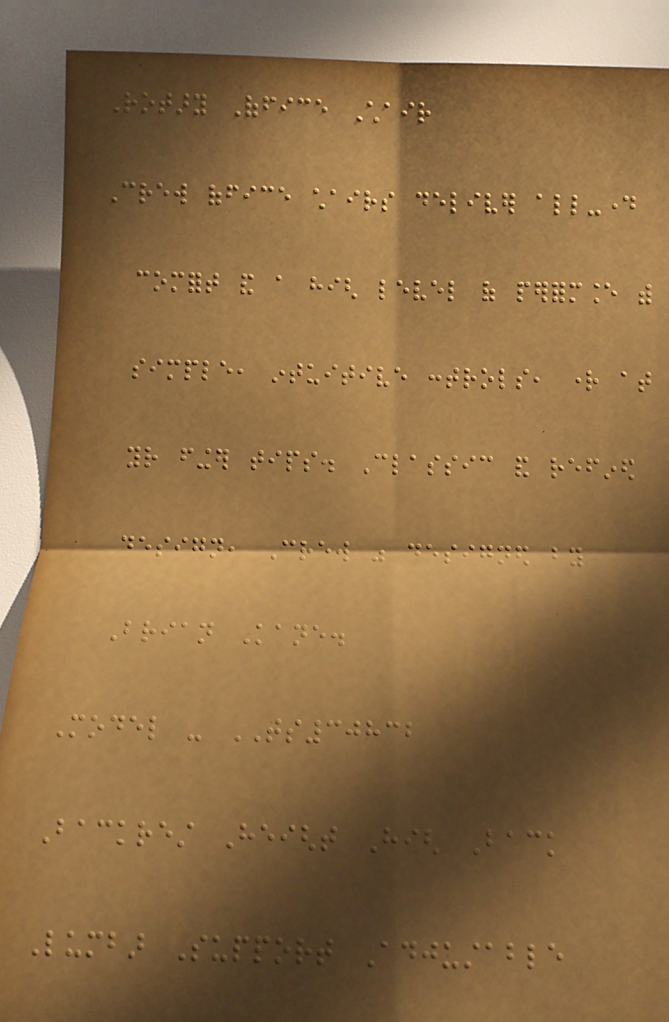Rotary Office Chair
Crew office chairs deliver all-day
comfort and a high level of performance with
simple, intuitive controls, right at
your finger tips. Classic and refined
design, Crew was designed by
Brian Kane.
Model - TS30832
Backrest Height High Back
Lumbar Support Adjustable
